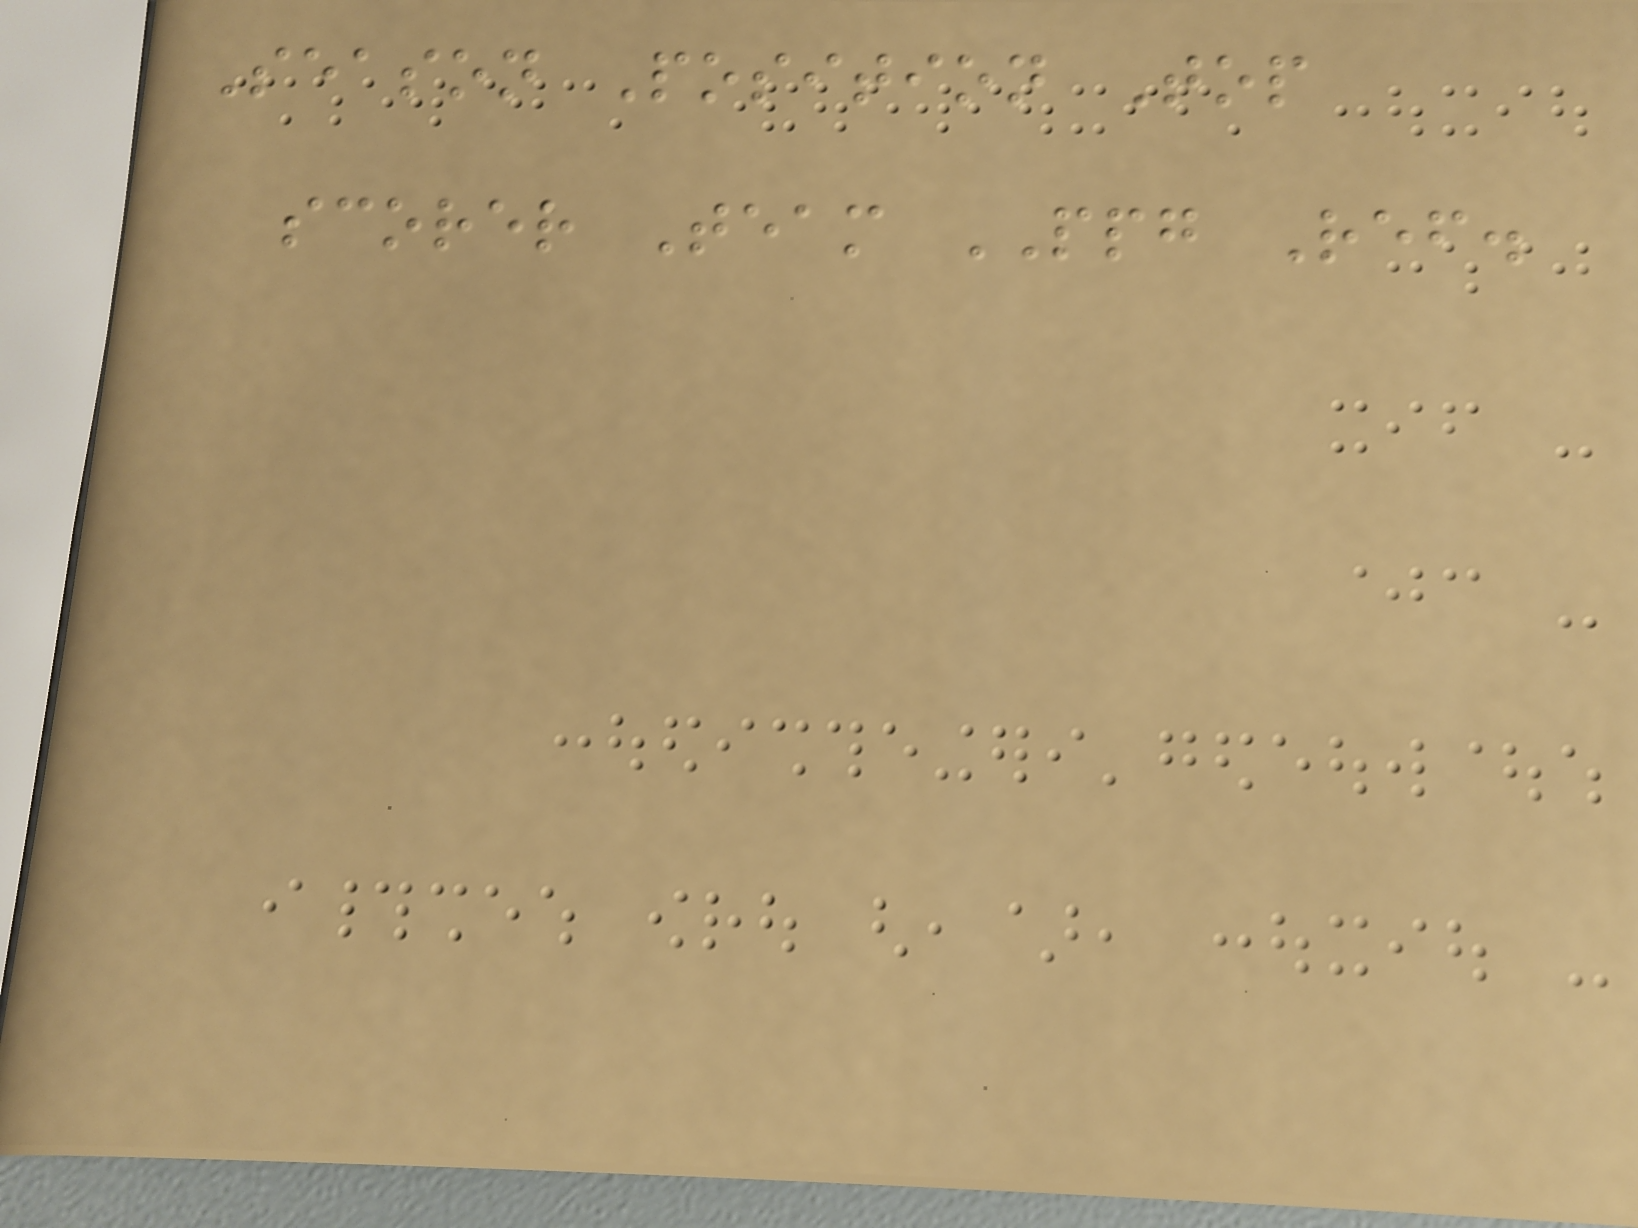Season Position Top
scorer Team PPG Ref.
